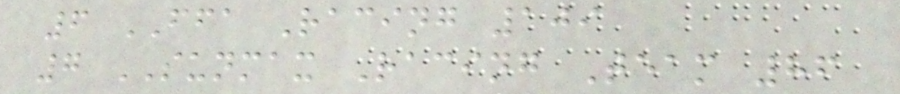6 FFA Racing 109
7 SUNMAX Racing Team 86
